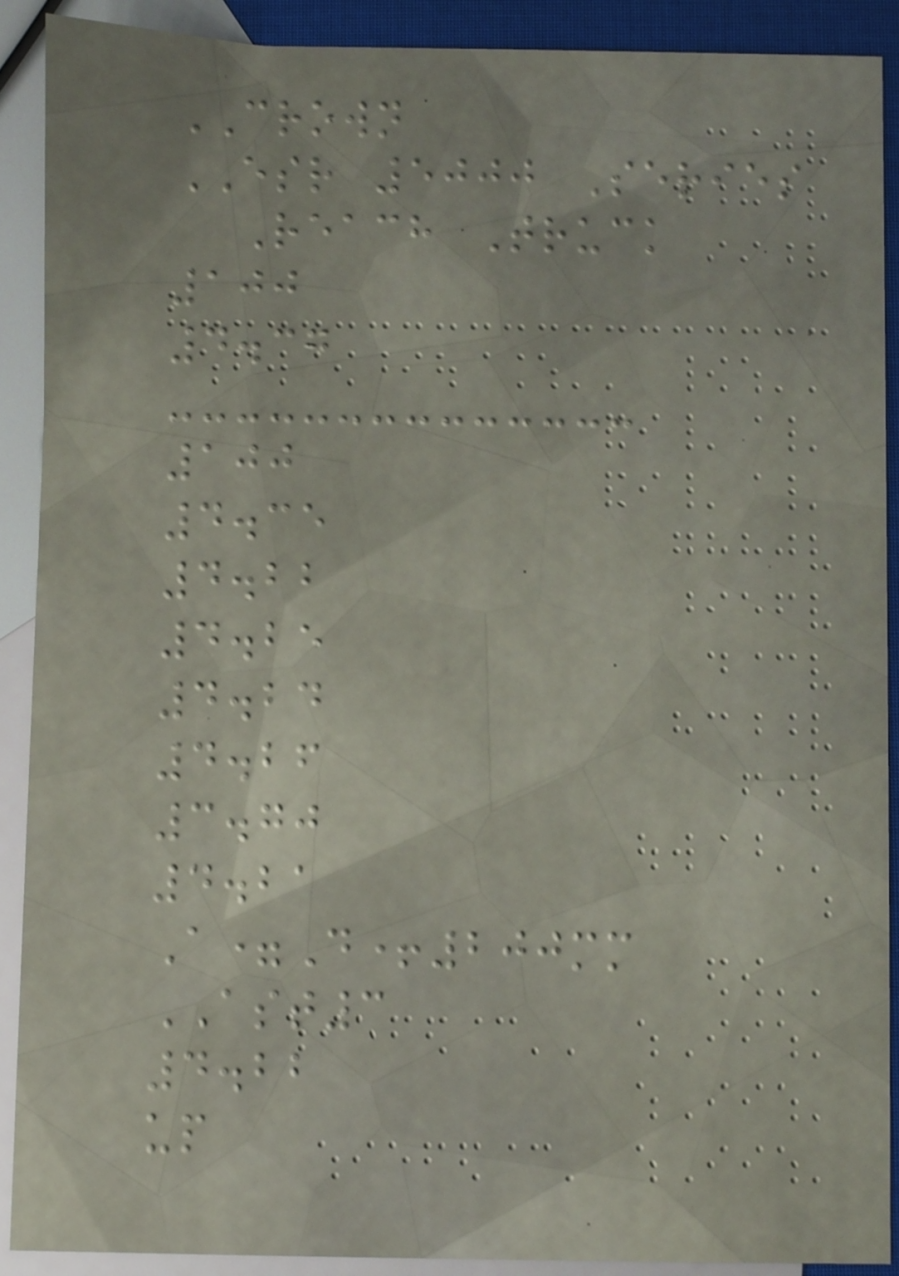CROWN
ESR 5000 Series
Reach Truck
100
4.37
100
4.35
4.22
4.25
4.24
4.26
3.70
4.21
A=D+200mm
AST3
4.22
up
